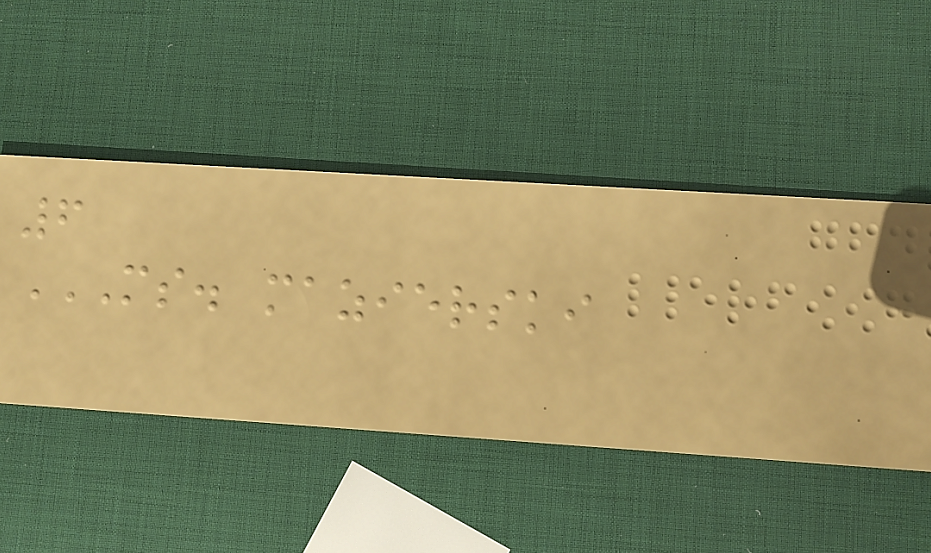6
MS. MAZIERSKI
